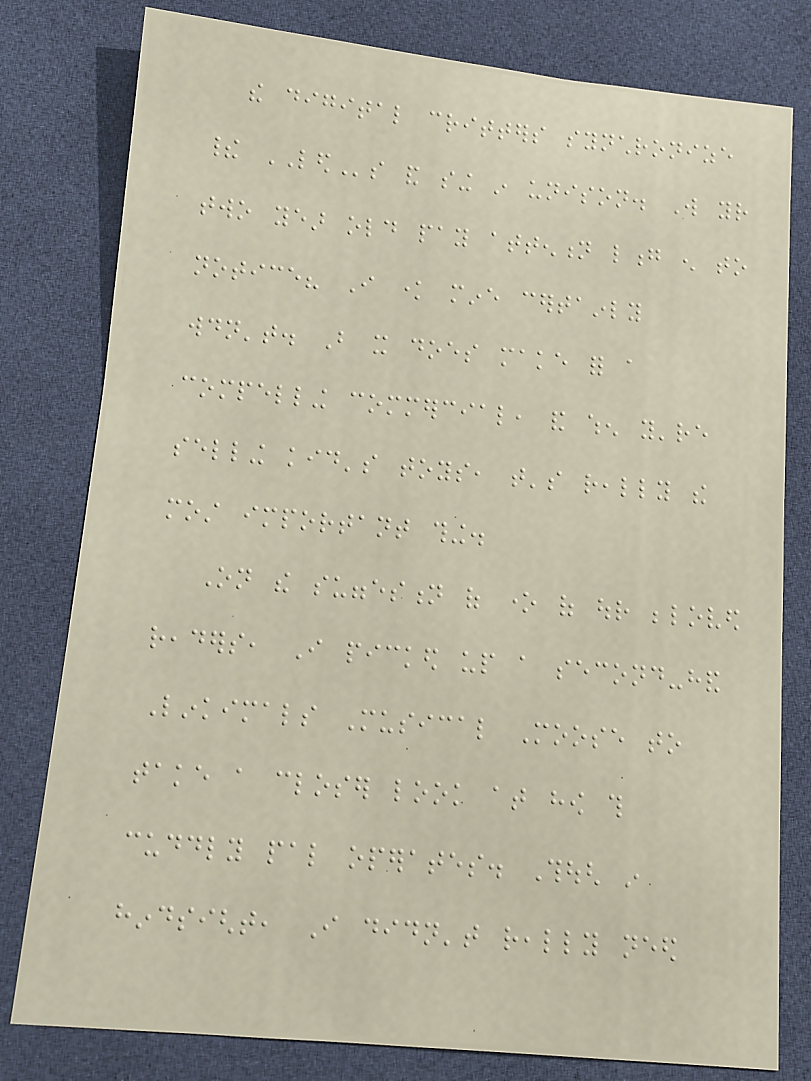the digital critters synchronize
their LEDs and sing in unison. Will your
two year old pay attention long enough to
notice? I know mine certainly
wouldn't. But it does make for a
compelling commercial, and when you're
selling kid's toys, that's really the
most important thing.
On the suggestion of one of our beloved
readers, I picked up a second-hand
Linkimals Musical Moose to
take a closer look at how this
cuddly pal operates. Though in
hindsight, I didn't really need
